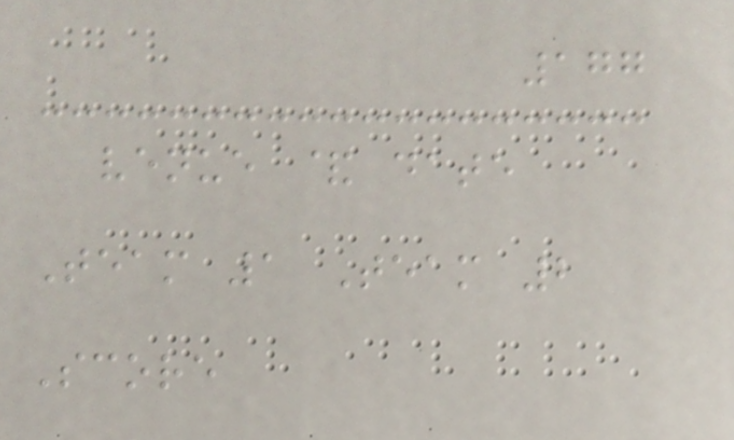177
venue & date
Team 1 Team 2
Score
